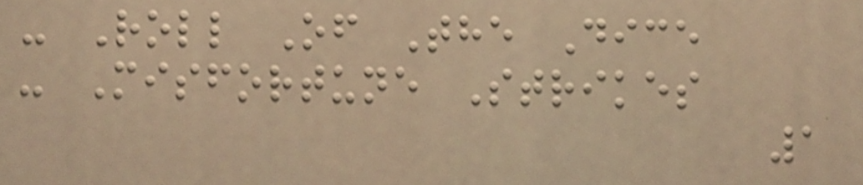- Roll Of The Dice
- Misfortune Strikes
1
